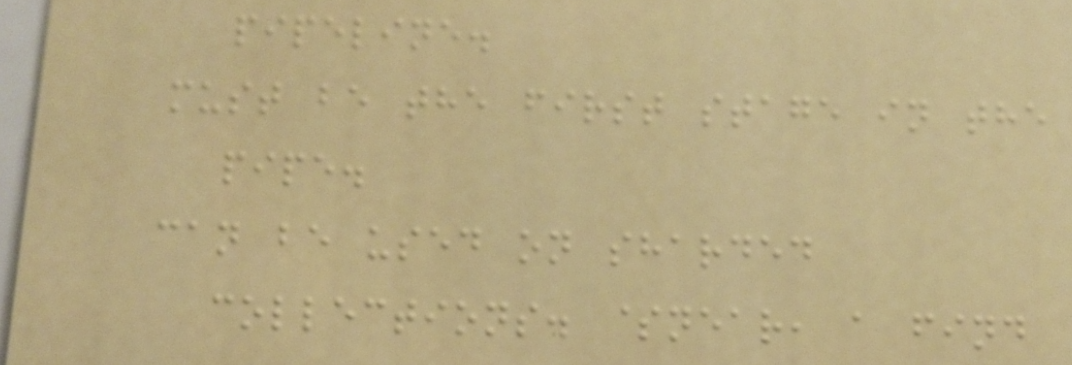pipeline.
must be the first stage in the
pipe.
can be used on sharded
collections. $near, a find
